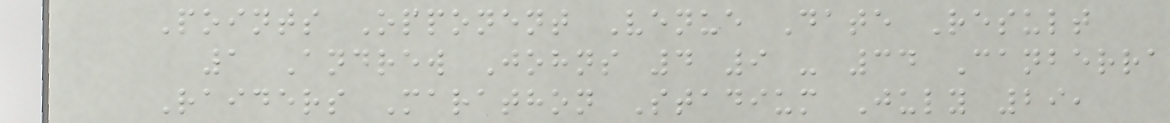Points Opponent Venue Date Result
1 Andrew Johns 4 9 - 34 Canberra
Raiders Marathon Stadium July 29,
